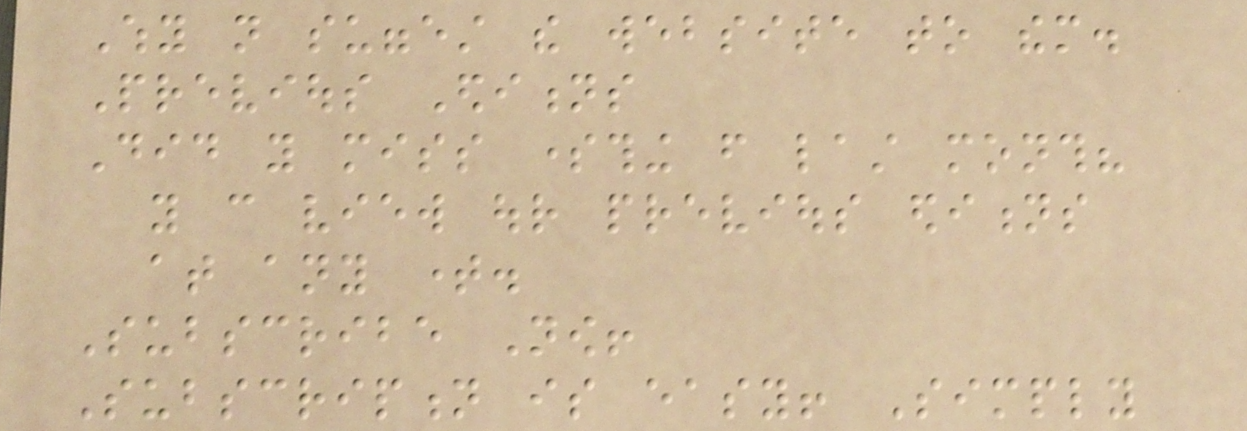Why not suggest the website to them.
Previous Editions
Did you miss something from last month?
you can view our previous editions
at any time.
Subscribe Now!
Subscription is easy! Simply
